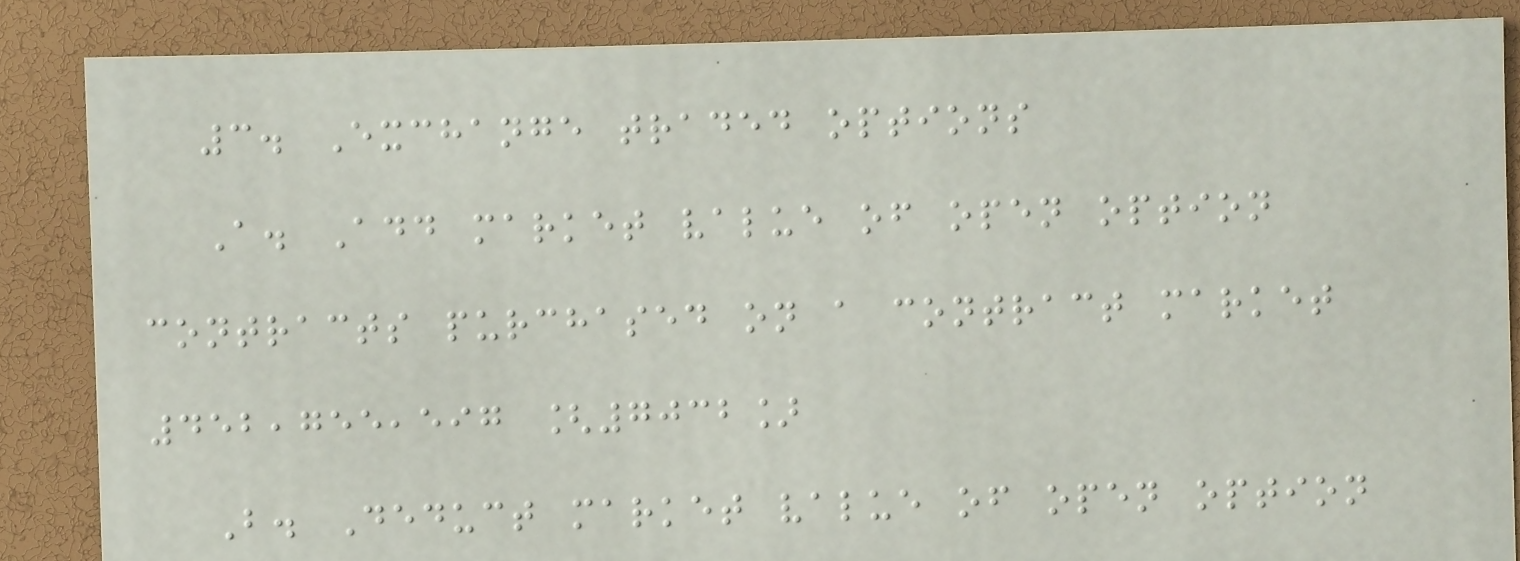3. Exchange traded options
A. Add market value of open option
contracts purchased on a contract market
452,755,597 [7032]
B. Deduct market value of open option
